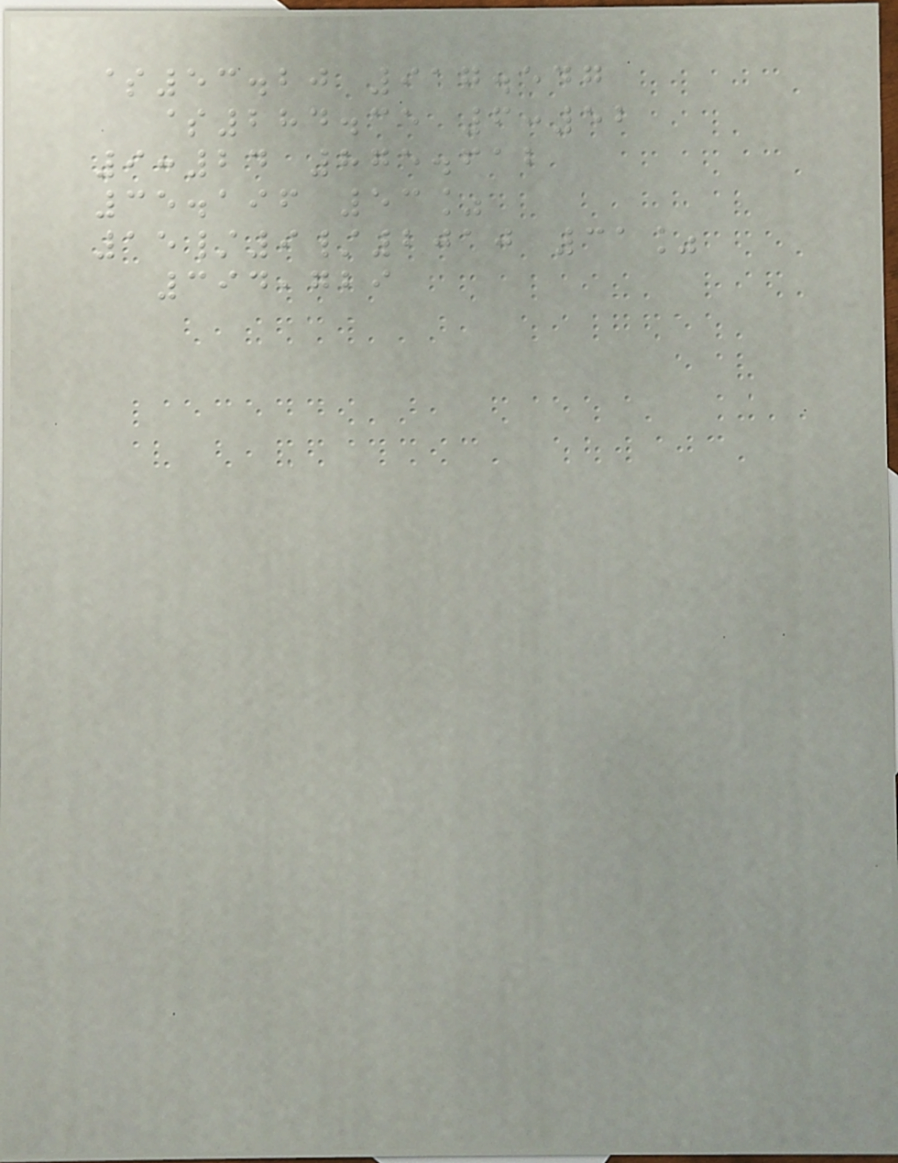$53.20 917.547
$284.35 6:52
9:24 875.612
35.196 53%
15/9/2010 31%
394,729
